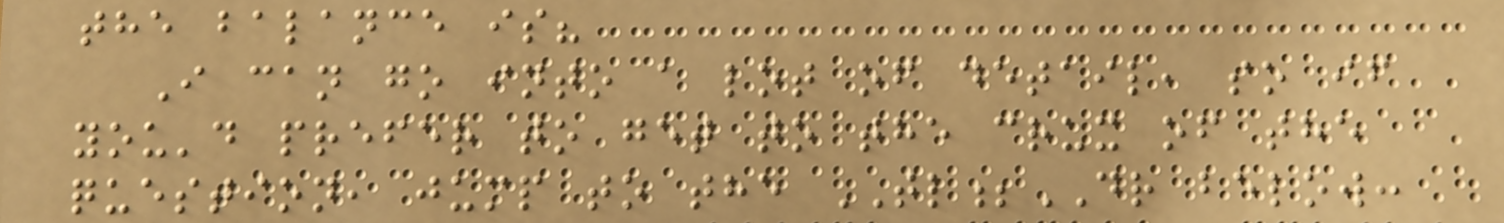the balance is?
I can go into a lot of detail, so if
you'd prefer to get to the crux of the
question, jump to the TL;DR below:
